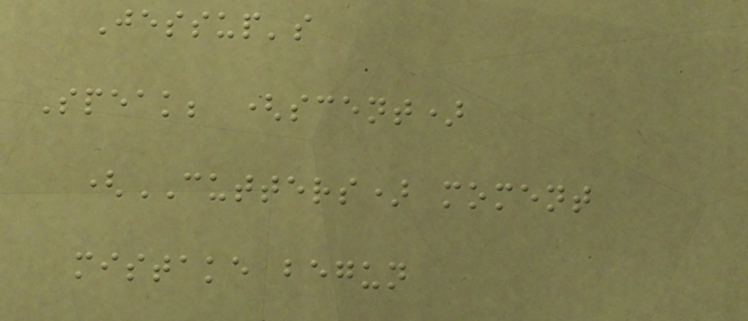Jessup's
Speak; (scent)
(CUTTERS) moment
mistake begun
